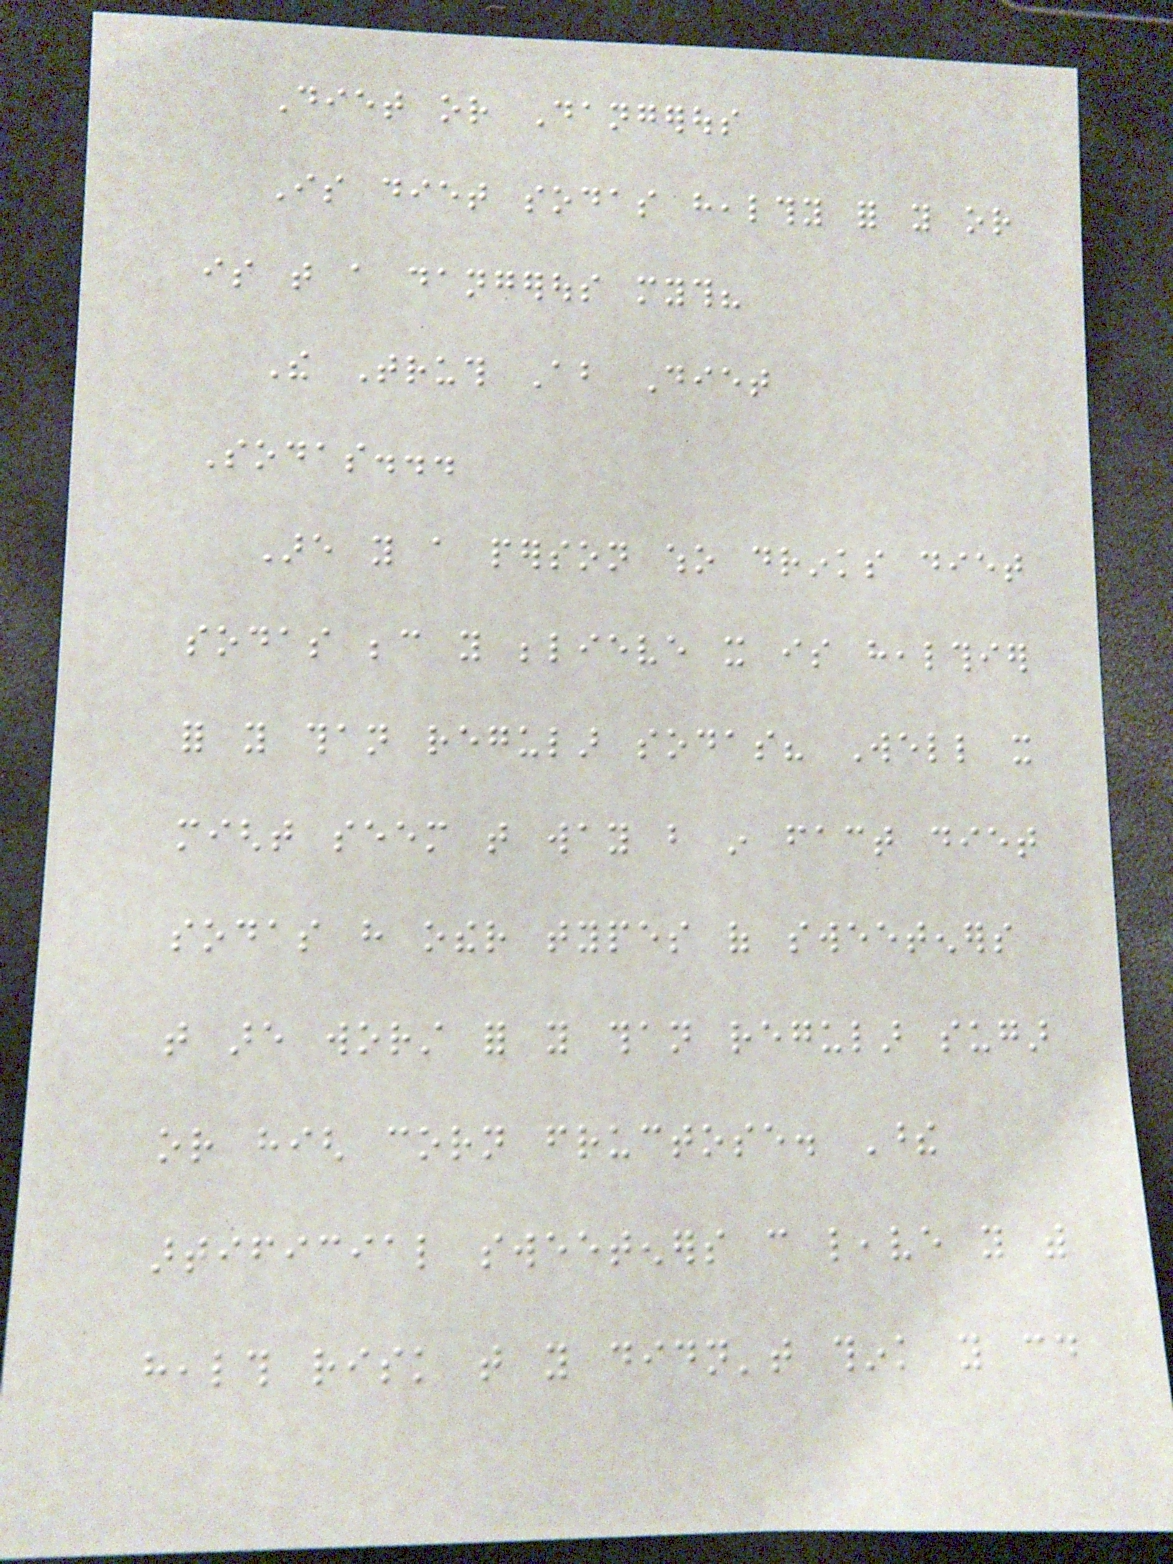Diet or Dangerous
Is diet sodas healthy for you or
is that a dangerous myth?
The Truth About Diet
Sodas...
Are you a person who drinks diet
sodas because you believe it is healthier
for you than regular sodas? Well it
might seem that way but in fact diet
sodas have other types of sweeteners
that are worst for you than regular sugar
or high corn fructose. These
artificial sweeteners can leave you with
health risk that you didn't think you could
